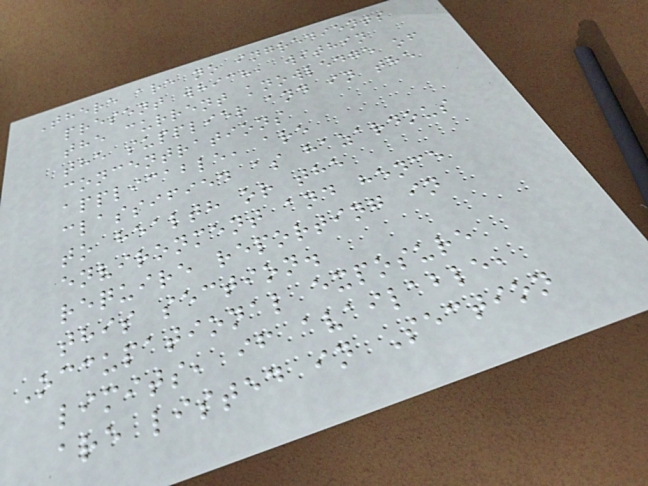There are no ingredients
present which, within
the current knowledge of
the supplier and in the
concentrations
applicable, are
classified as hazardous
to health or the
environment and hence
require reporting in
this section.
Occupational exposure
limits, if available,
are listed in Section
